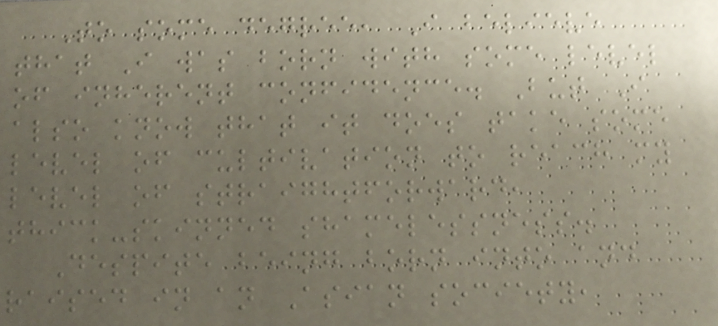To some degree, I believe
that I was born with some level
of inherent confidence. But I
also know that it does take some
level of cultivation to reach my
level of straightforward,
thick-skinned shamelessness.
Despite being born into and
raised in an Asian society,
